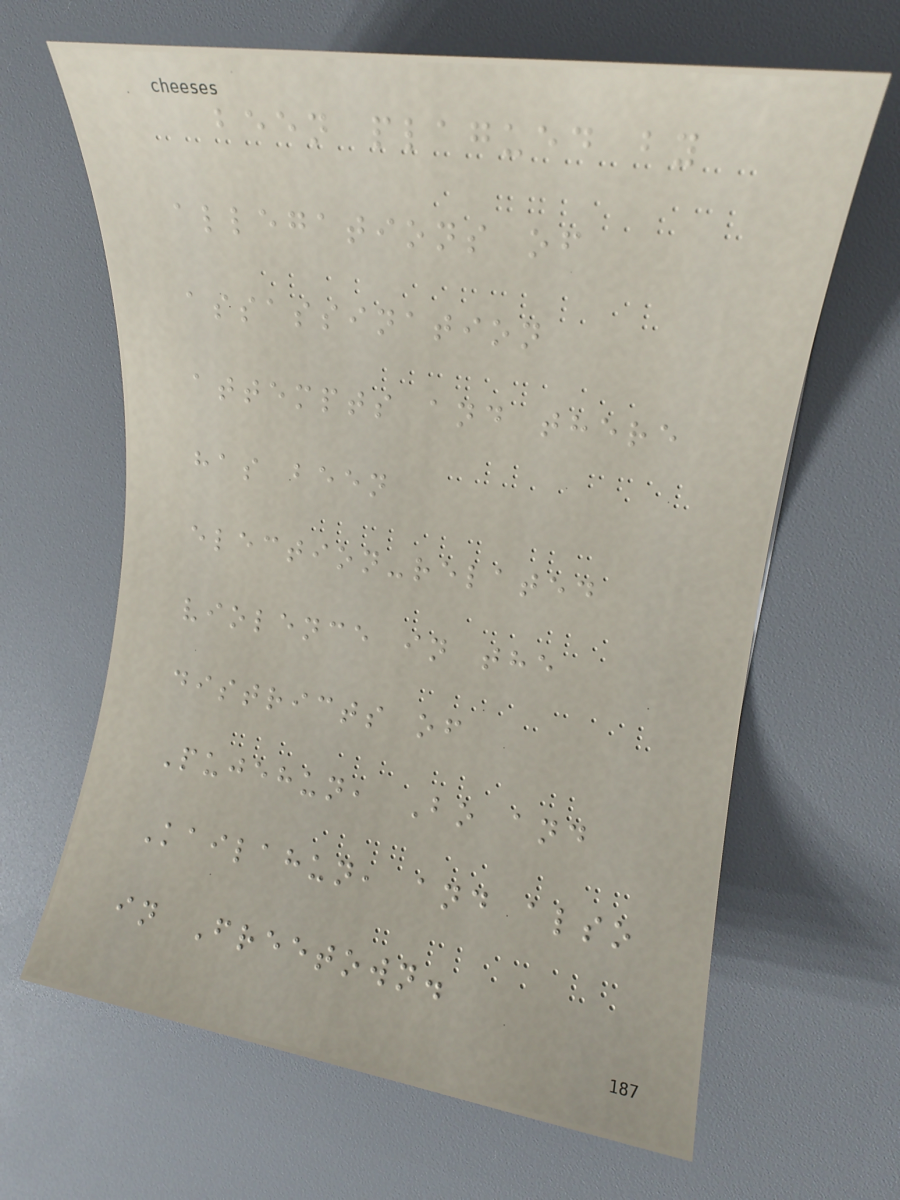been plagued by
allegations of
assassination
attempts and there
has been
election-related
violence in the
districts of
Pujehun, Bo and
Kailahun, and also
in Freetown.
